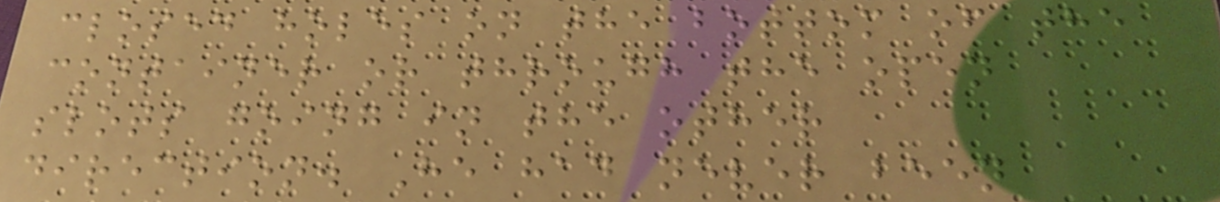closed holes on the bottom of the
container or through the open
slots going in the other
direction. He had never been
